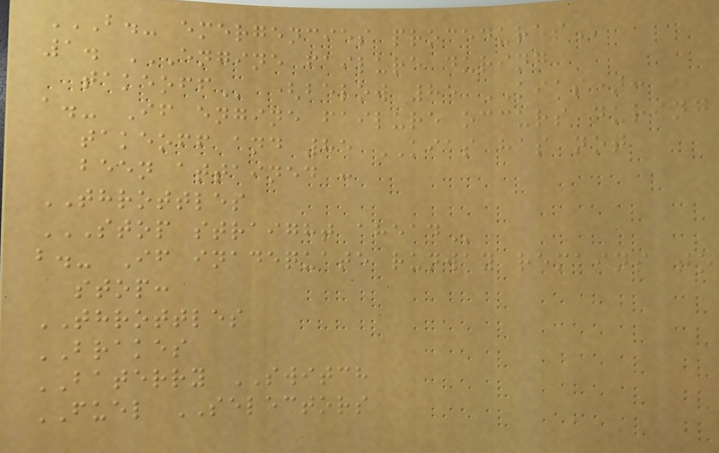B.- EMERGENCIES PROCEDURES
1. ENGINE FAILURE DURING
TAKEOFF (below 85 KIAS):
a.- If engine failure occurs during
takeoff and 85 KIAS has not
been attained :
THROTTLES
STOP STRAIGHT AHEAD
b.- If inadequate runway remains to
stop:
THROTTLES
BRAKES
BATERRY SWITCH
FUEL SELECTORS
